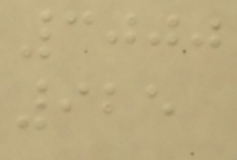3000
925
